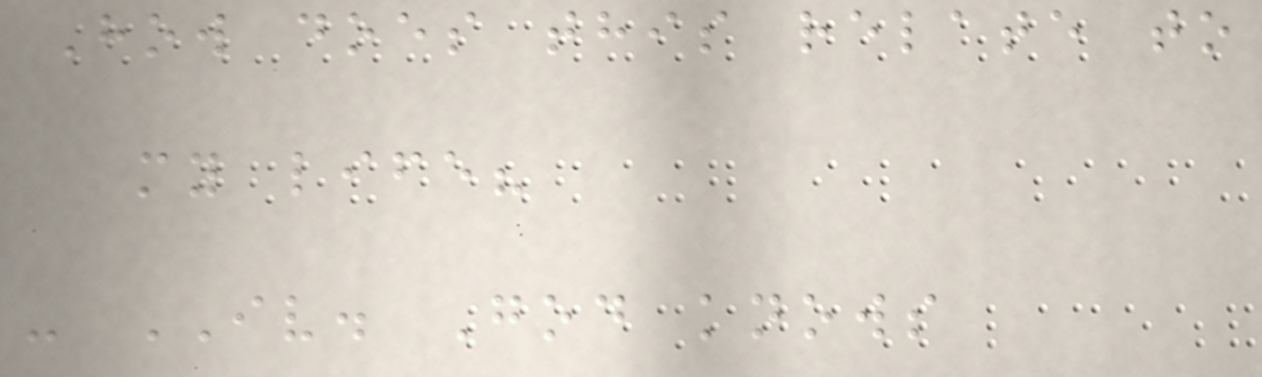How does this relate to
my life?
- IV. God knows
